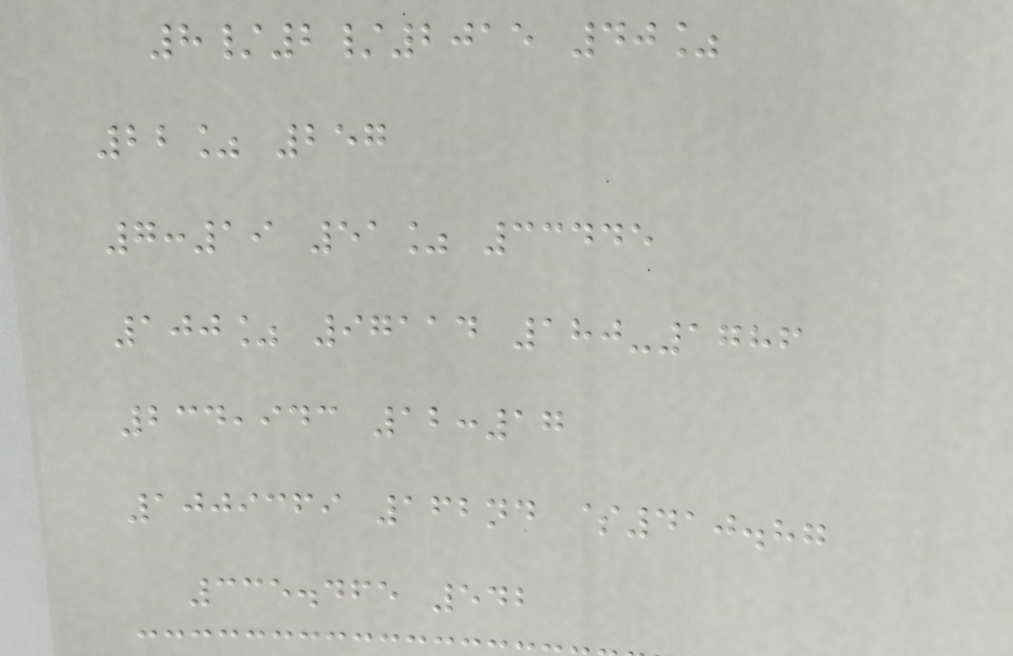8/2/2015 40%
22% 257
7:19 51% 33445
100% 97114 180-1786
234,943 12:17
1009369 162nd $410.87
335.465 542
